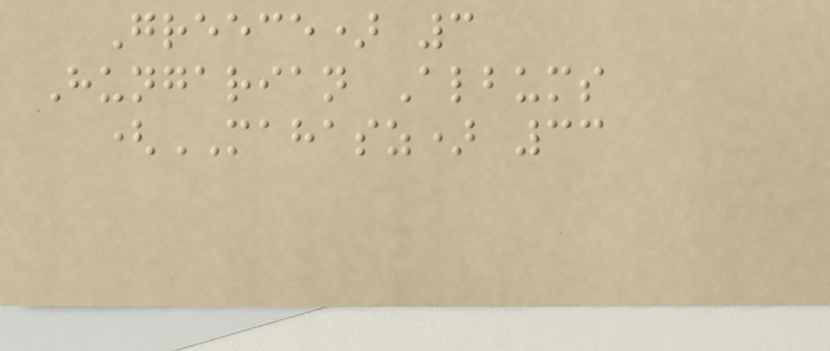Greece) 3
Hungarian Albums
(MAHASZ) 33
